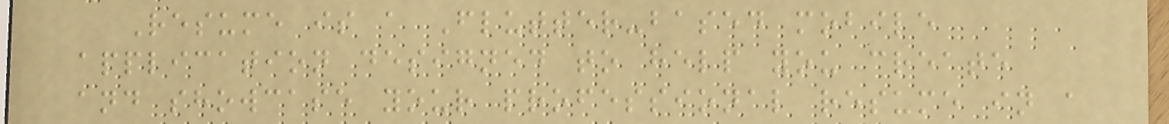Resume is a Flutter-based mobile
application designed to help you create
and showcase your professional resume in a
